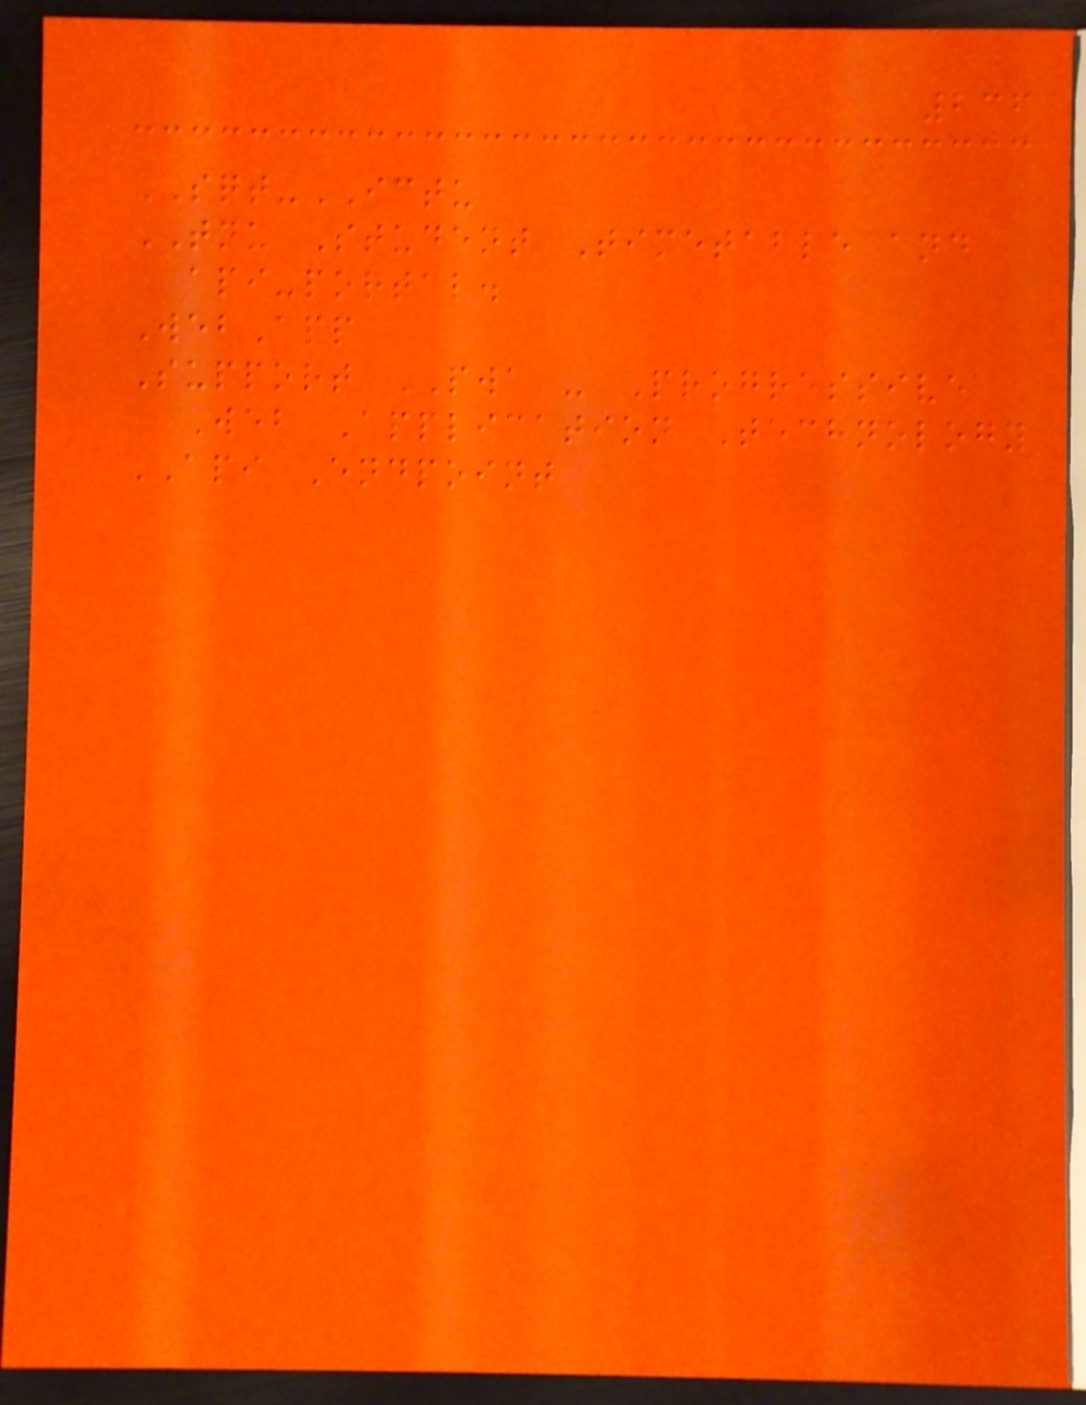236
SQT-ICTU
TNU Student Timetable and
api-portal.
WebApp
Support PWA - Progressive
Web Application Technology
API Endpoint
